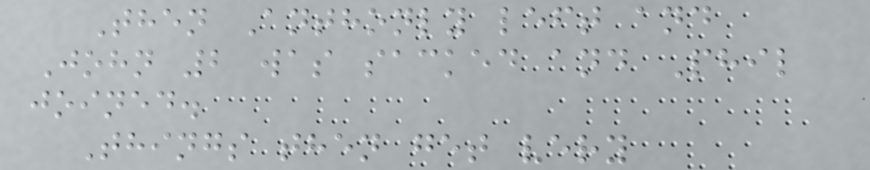Then Anthonly left and
John 2 was sacked and Phil
joined.
Things then get very
